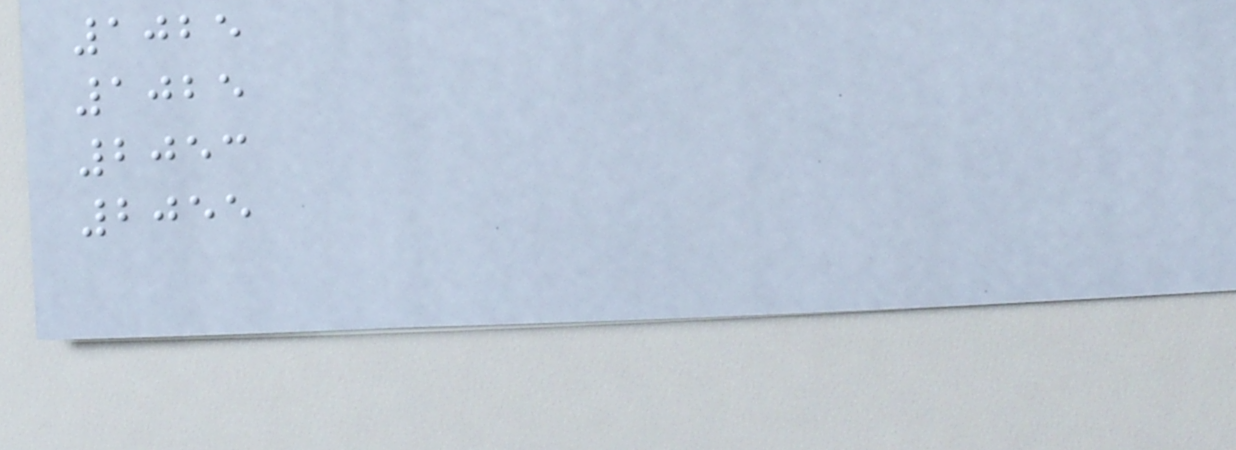1025
1025
2053
2055
